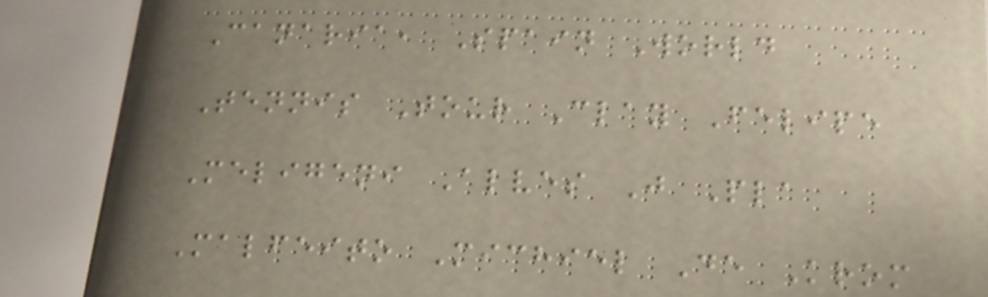Canaria, Spain World
Tennis Tour Clay Felipe
Meligeni Alves J Pla
Malfeito Michiel De Krom
